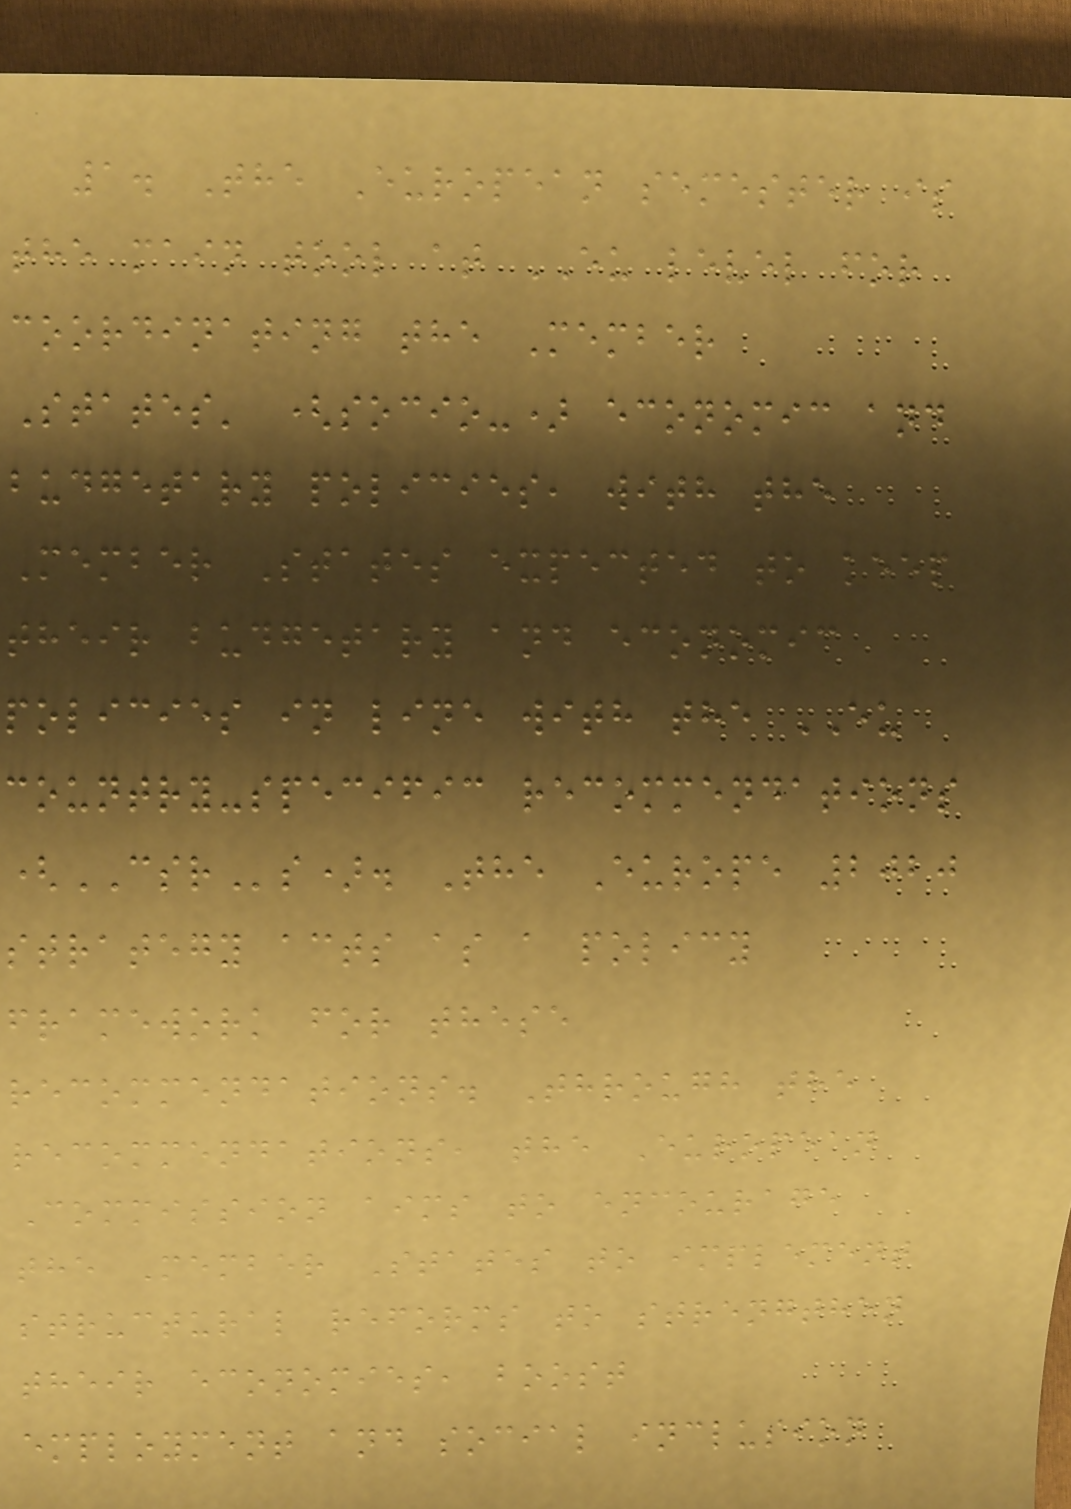1. The European semester is
the main tool at EU level for
coordinating the Member
States' (socio-) economic and
budgetary policies, with the
Member States expected to keep
their budgetary and economic
policies in line with the EU
country-specific recommendations
(CSRs). The Europe 2020
strategy acts as a policy
framework for these
recommendations. Through the
recommendations, the European
Commission aims to encourage
the Member States to implement
structural reforms to strengthen
their economies, boost
employment and social inclusion
